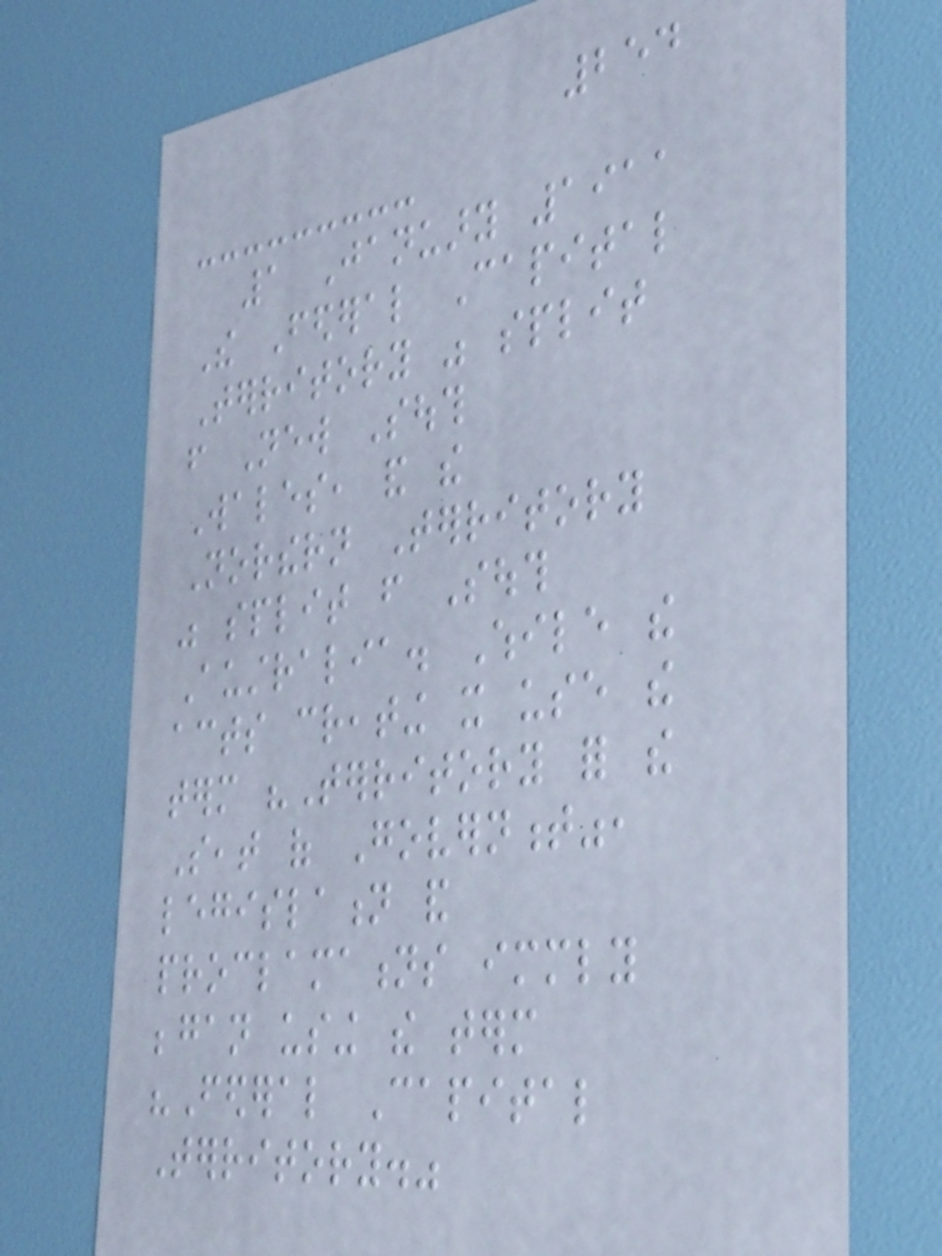254
1 January 1911
The Federal Capital
Territory was split
from New South
Wales, and the
Northern Territory
was split from South
Australia. While the
acts creating it use the
term "Territory for the
Seat of Government",
legislation and
proclamations immediately
began using the term
"Federal Capital
Territory."
